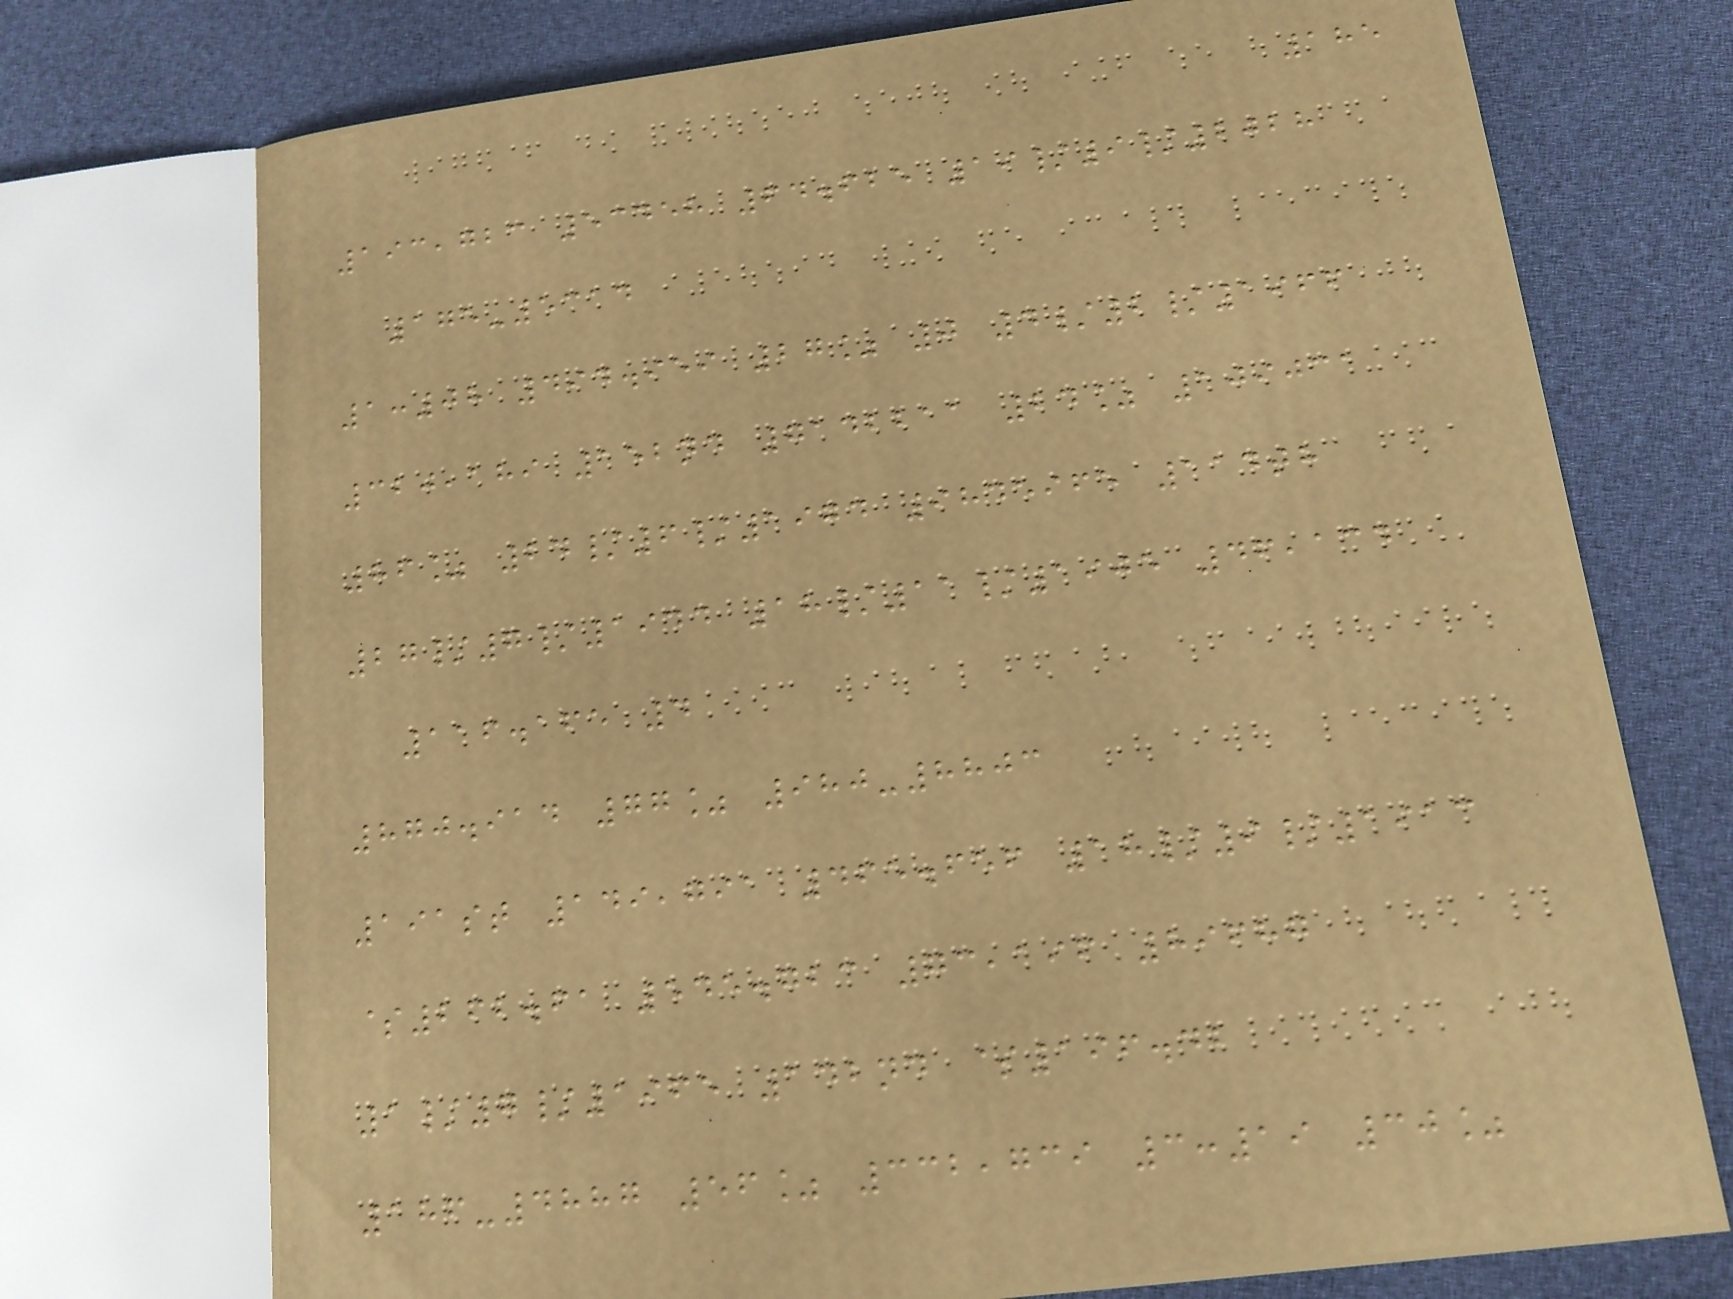185
193,723 53458 64.625 19/9/2028
175-5314
1:08 494.959 27% 0 4/2/1966
320,189 152nd 7142211 24% 109031
86% 24/6/1974 9845965 114th
27/7/1944 18/11/1905 46,134
116.165 4
870.914 77% 980-8803
191st 149,791 465.656 18/9/1913
$262.61 545.723 73,196 89687
1/7/1965 142nd $196.42
186-4887 56% 332,739 3:19 30%
